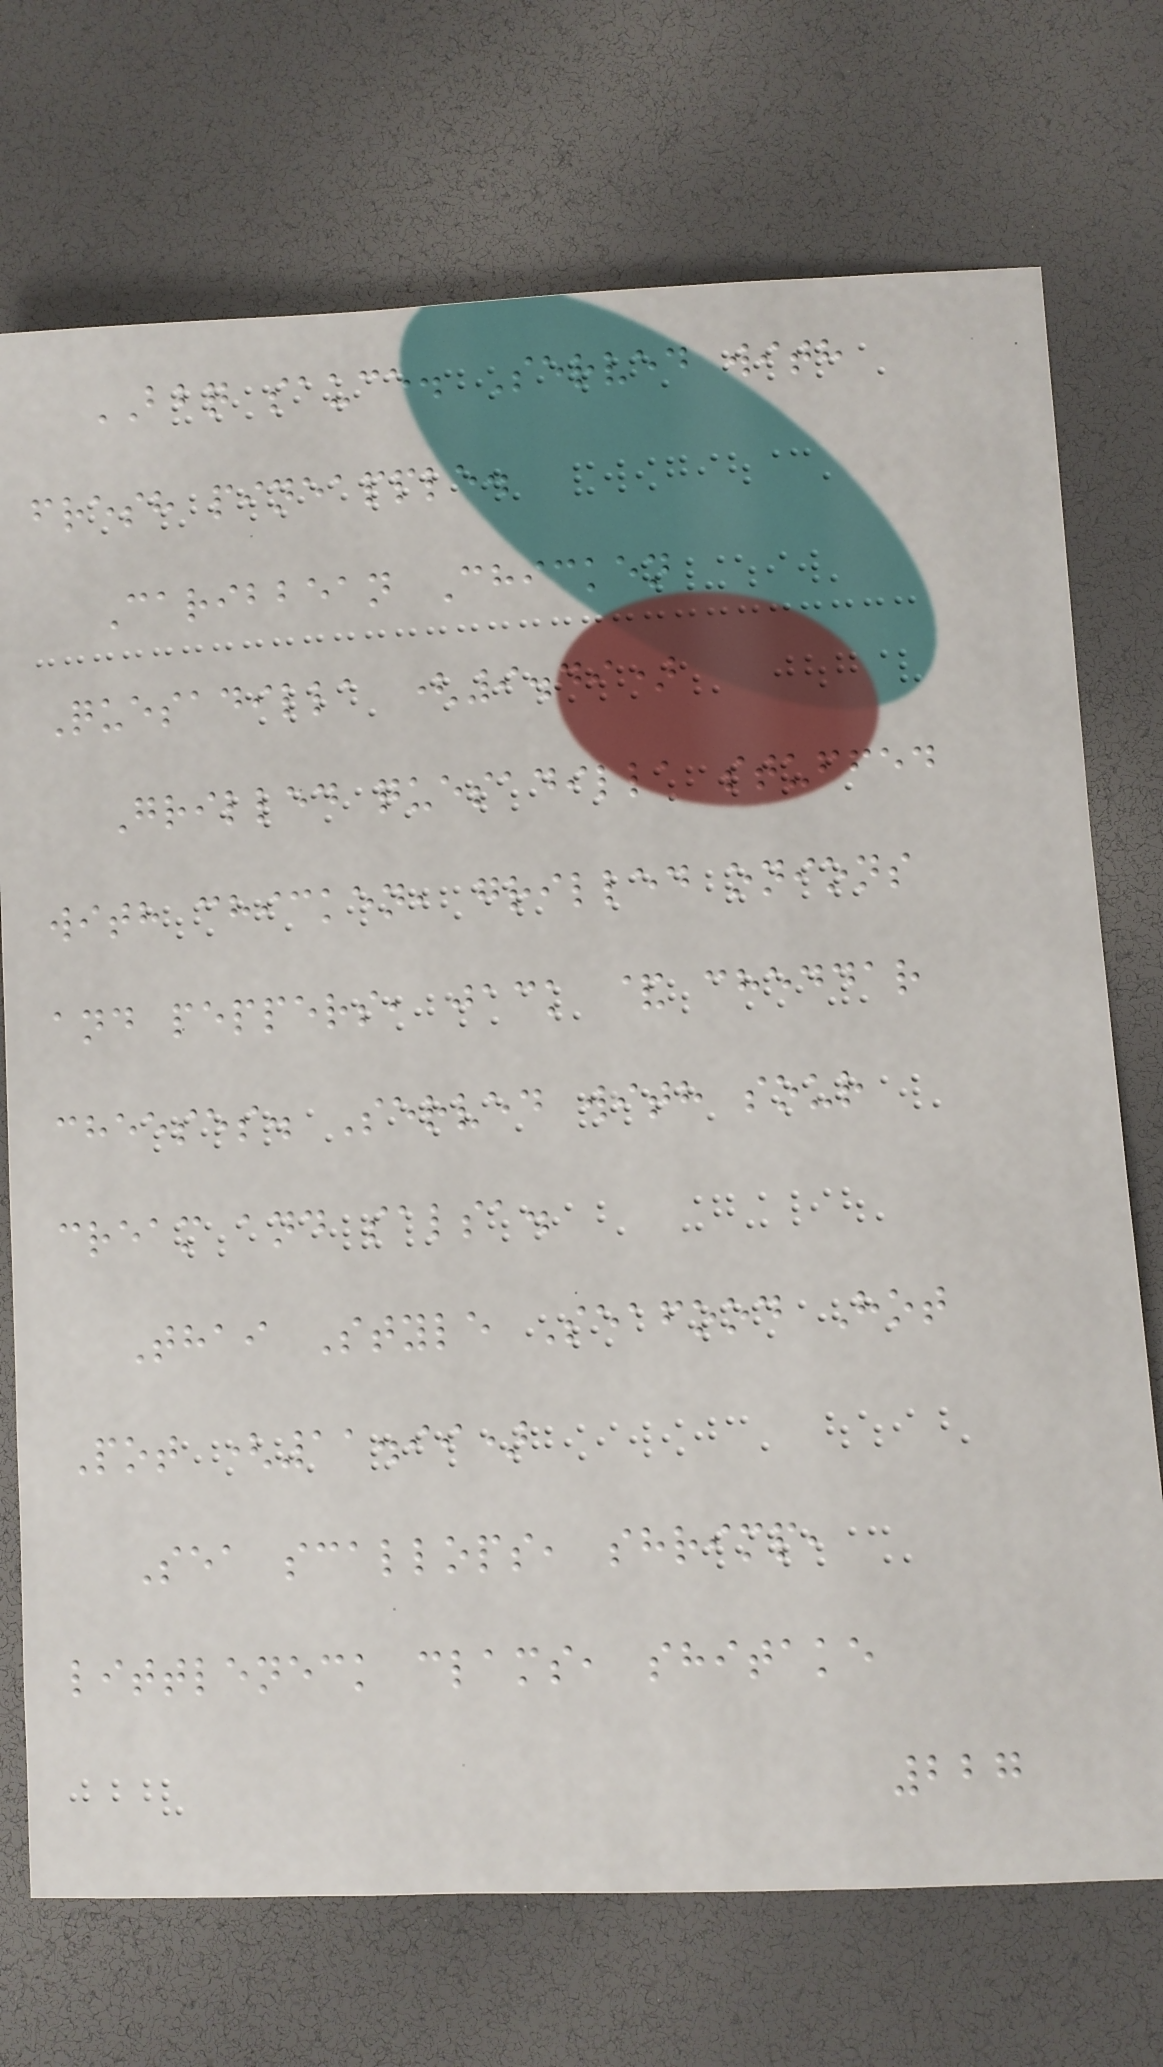BBQ sauce. Served with
fresh pineapple.
Caribbean Chicken
Quesadilla (9.49)
Grilled quesadilla stuffed
with chicken, grilled onions
and peppers, jack & cheddar
cheeses. Served with sour
cream and salsa.
Thai Style Seafood Hot
Pot (11.99)
Sea scallops, shrimp,
littleneck clams, shitake
227
